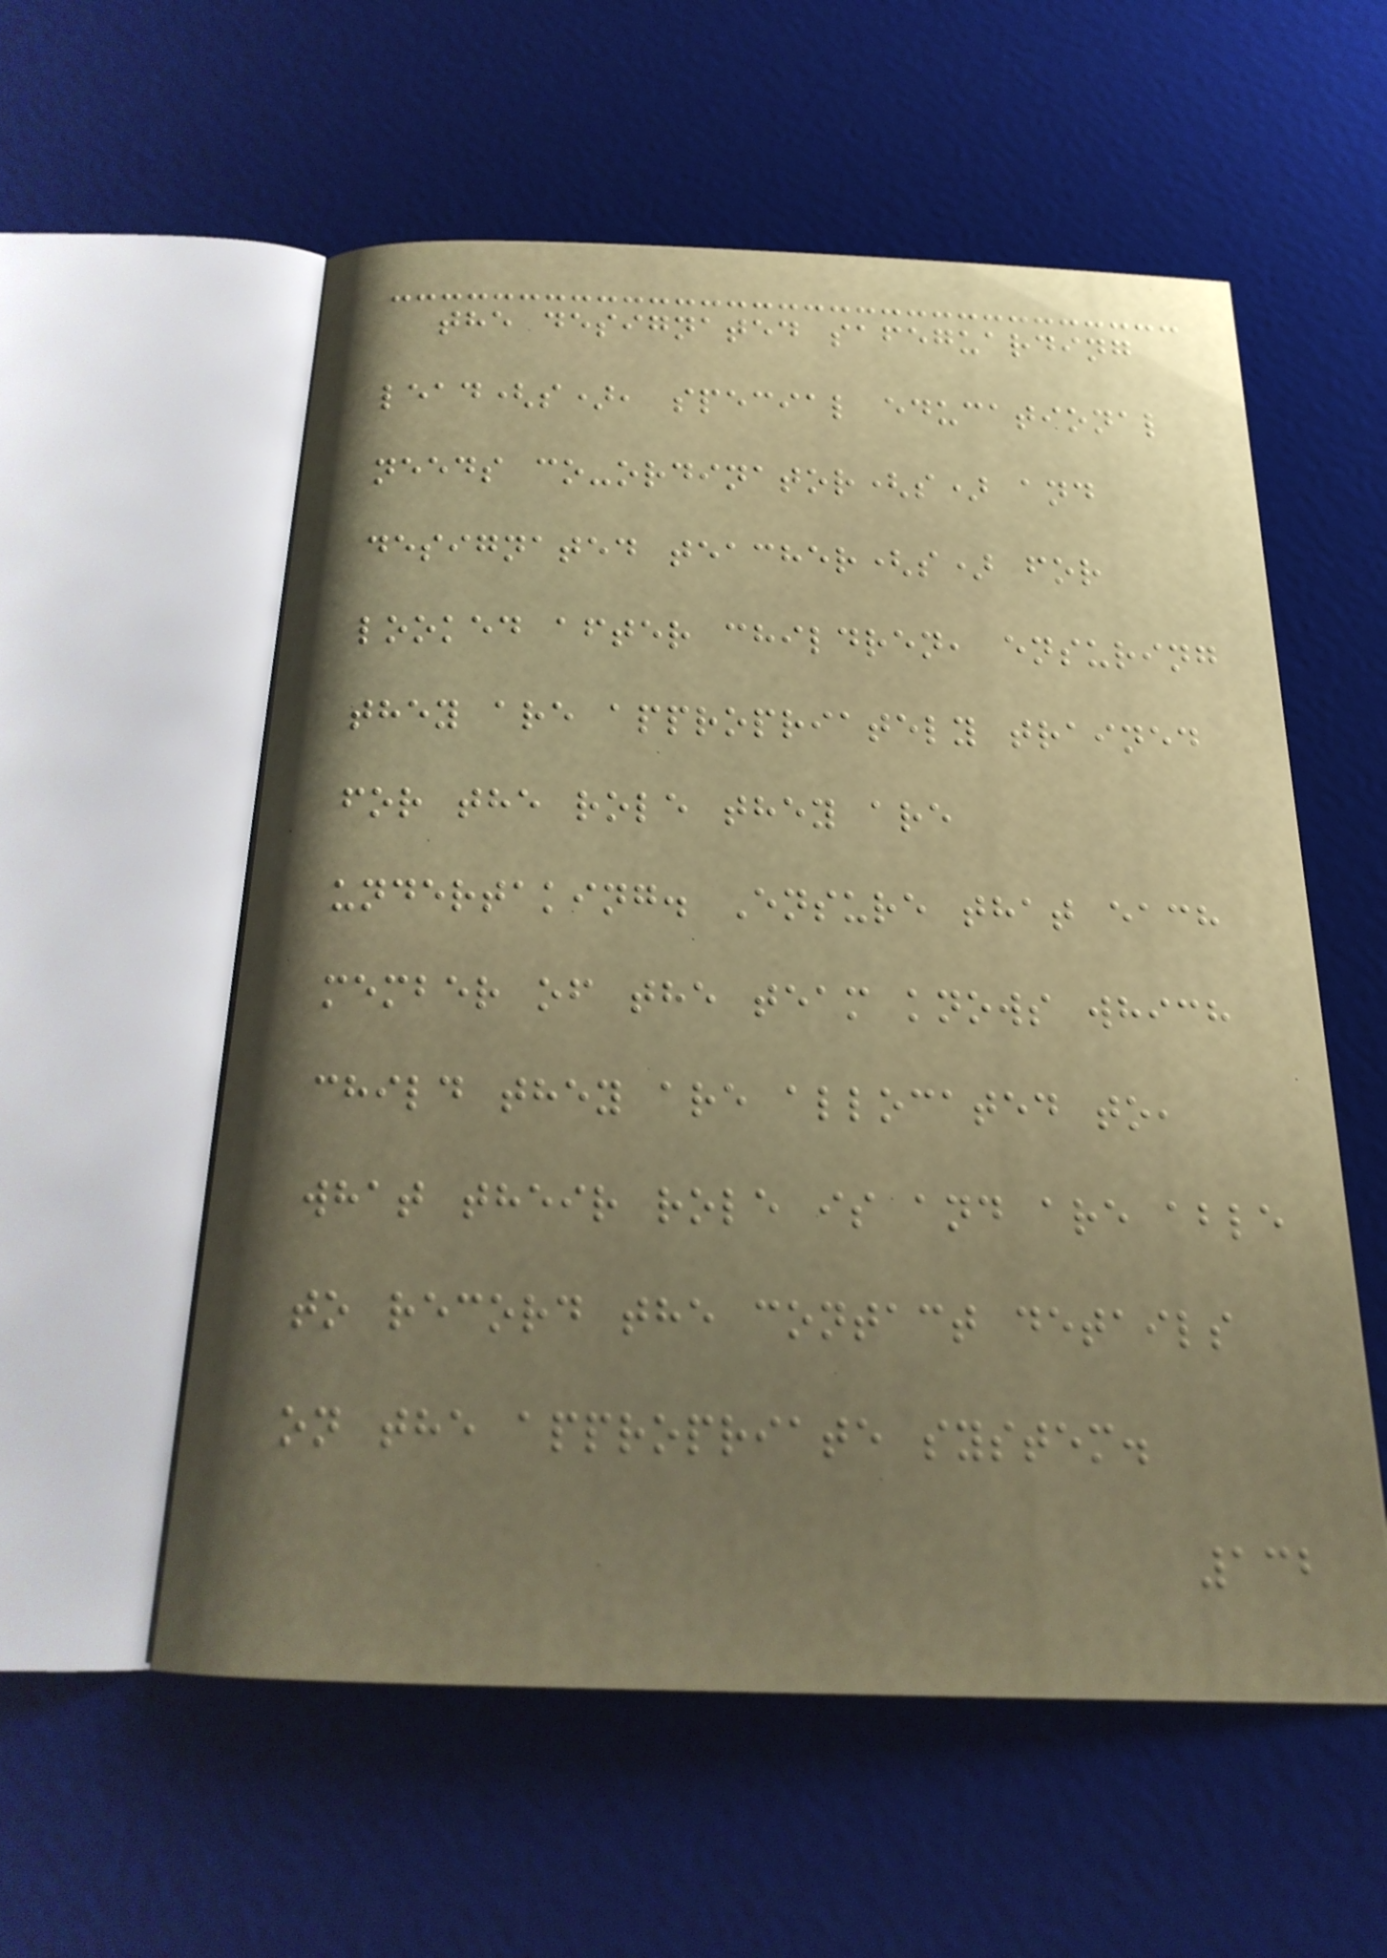the designated safeguarding
lead(s), special educational
needs co-ordinator(s) and
designated teacher(s) for
looked after children, ensuring
they are appropriately trained
for the role they are
undertaking. Ensure that each
member of the team knows which
child they are allocated to,
what their role is and are able
to record the contact details
on the appropriate system.
132
